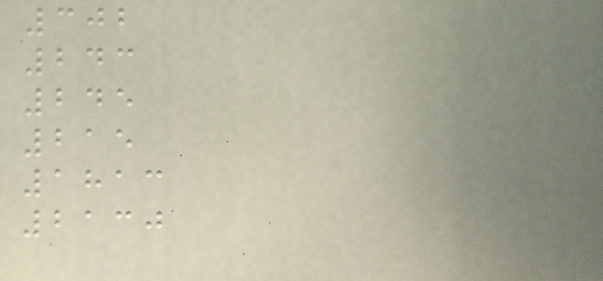302
243
245
215
1813
2130
